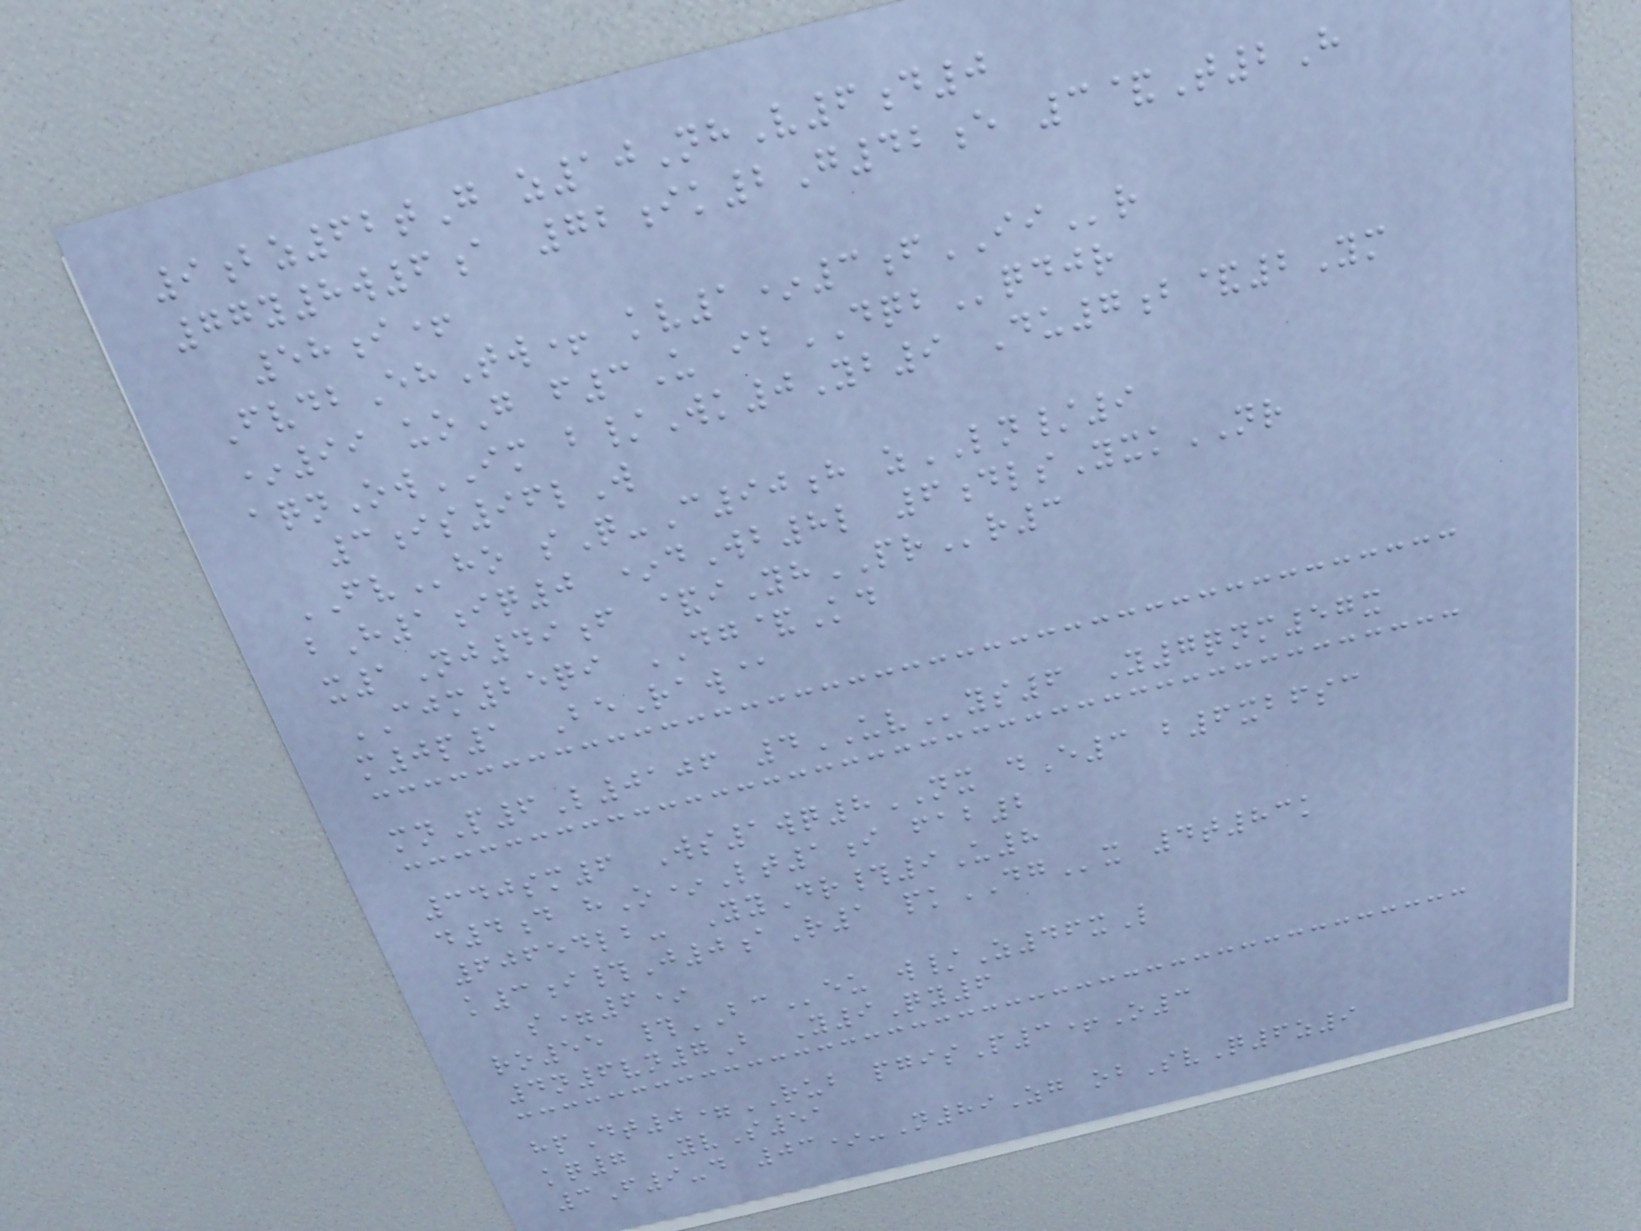9bz62tG z10NhV6d0
77y8w6a 72ik2G42e 3&T2H
58i+
FvdbEhTw+ kv1*3fIIr
*99 uoG f3U ibDQBqdjr
aqnOwIM b/Wk0Yb9 Du7b&2Ym
3is96lW
FVho sQ-C90h zLN/9
bH1iq0 *dWb8l 6dlsYxkNR
x1Nj49f &iYhPRr3
CJM25qi DG&Kd
m0p1 BeRaw@
mnP6L0106 4UVys6 Y7qnm57x
340sm6 Ws1wq8NX dE3 b6xbfsc
d4d hO*Lt1i fab2
60654lb- YyDr#9U8
k3i#J0aR1 pkDGx 4t83k
s=6*
ro55 #BCeu w/Z46xL
4n6vn7B Y9Qy6
hpDt0=RUB pgisP3+O3
kq7 YvS51
3F9-d 03*-N89Zg obSvQ6z9
